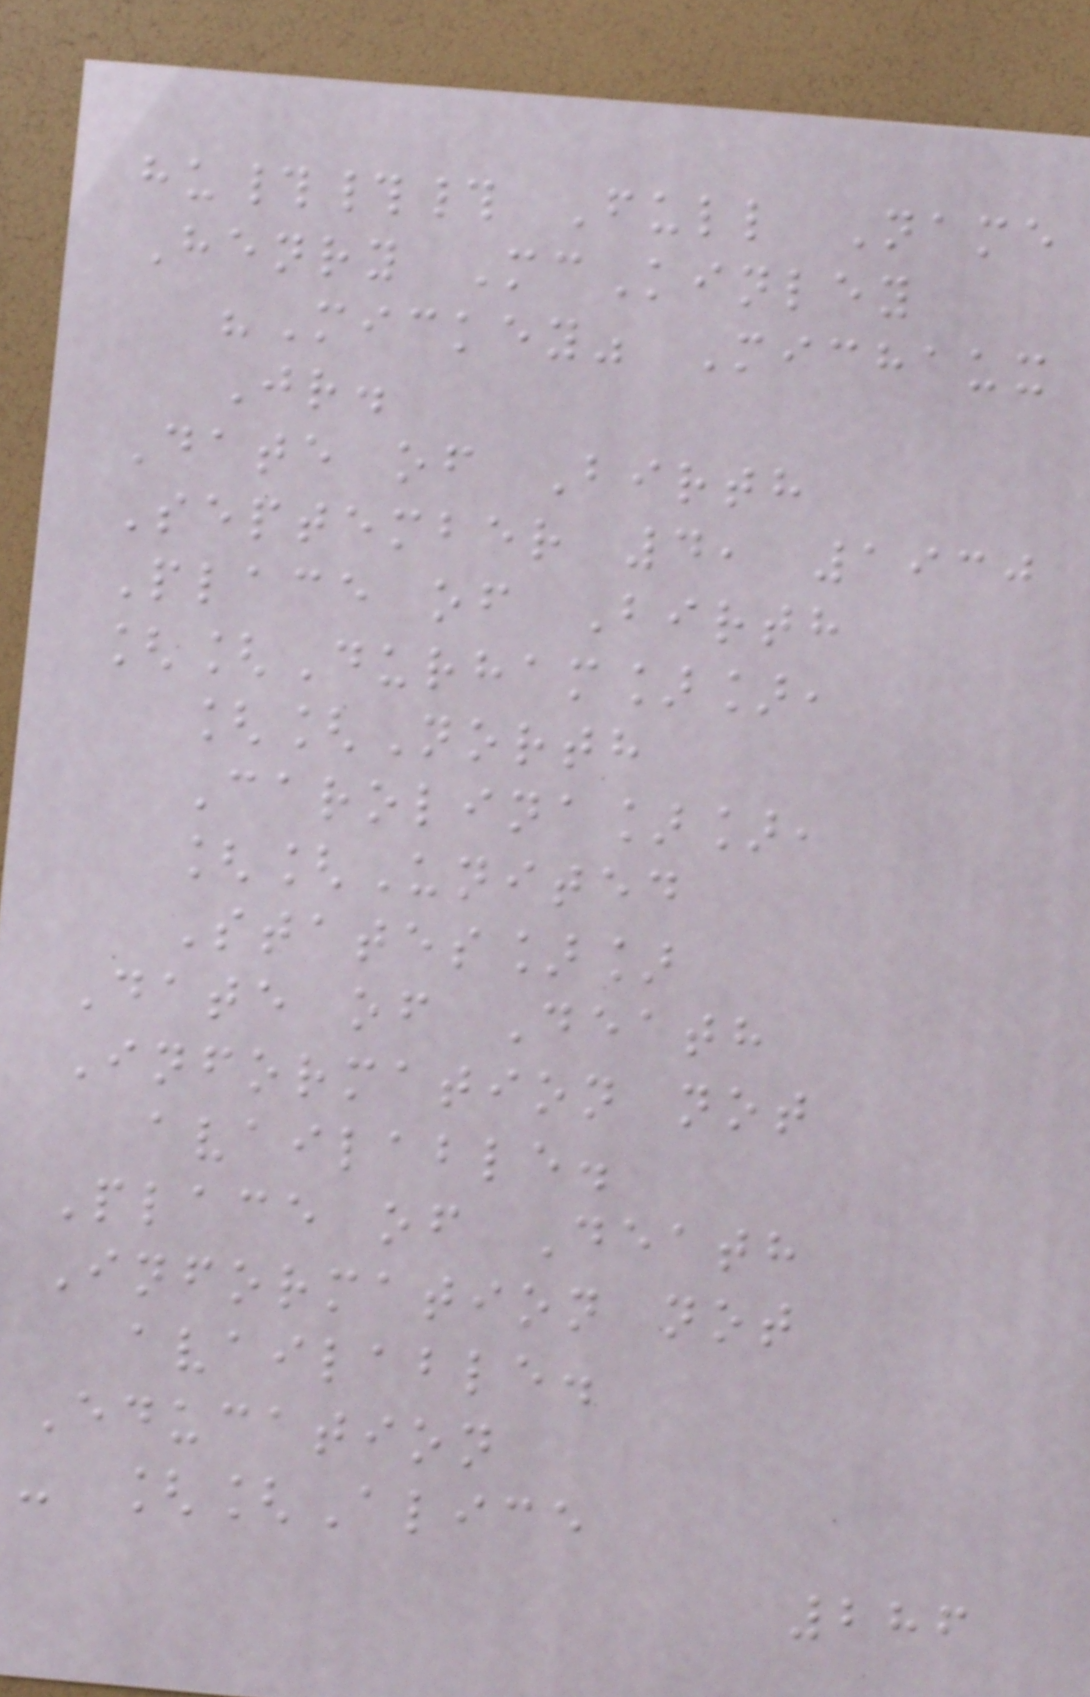hu### Full Name
Henry McKinley
"Mickey" Michaux
Jr.
Date of Birth
September 4, 1930
Place of Birth
[[Durham]],
[[North
Carolina]],
[[United
States]]
Date of Death
Information not
available.
Place of Death
Information not
available.
Education
- [[Alice
286
